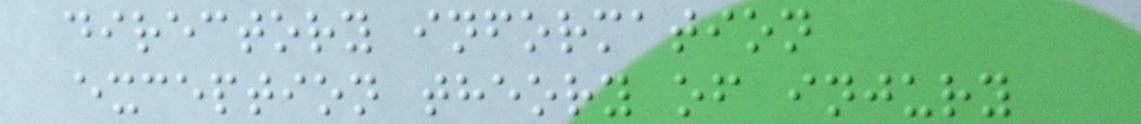directory information
exception theory of injury
